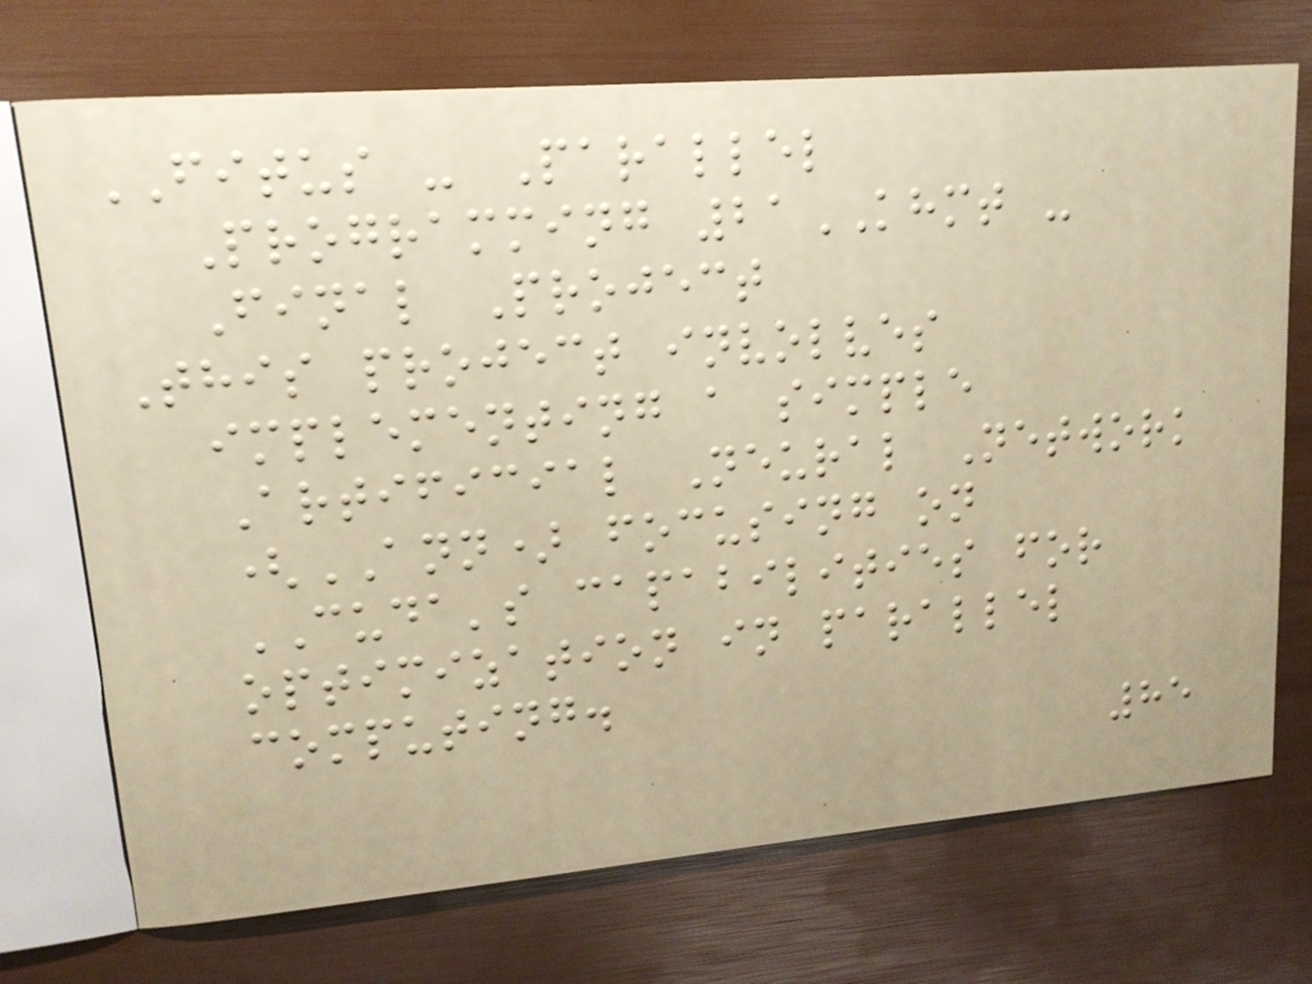FITUS - Parallel
Programming 21KHMT -
Final Project
This project involves
implementing a simple
Artificial Neural Network
(ANN) focusing on
CUDA's capabilities for
optimization in parallel
computing.
85
